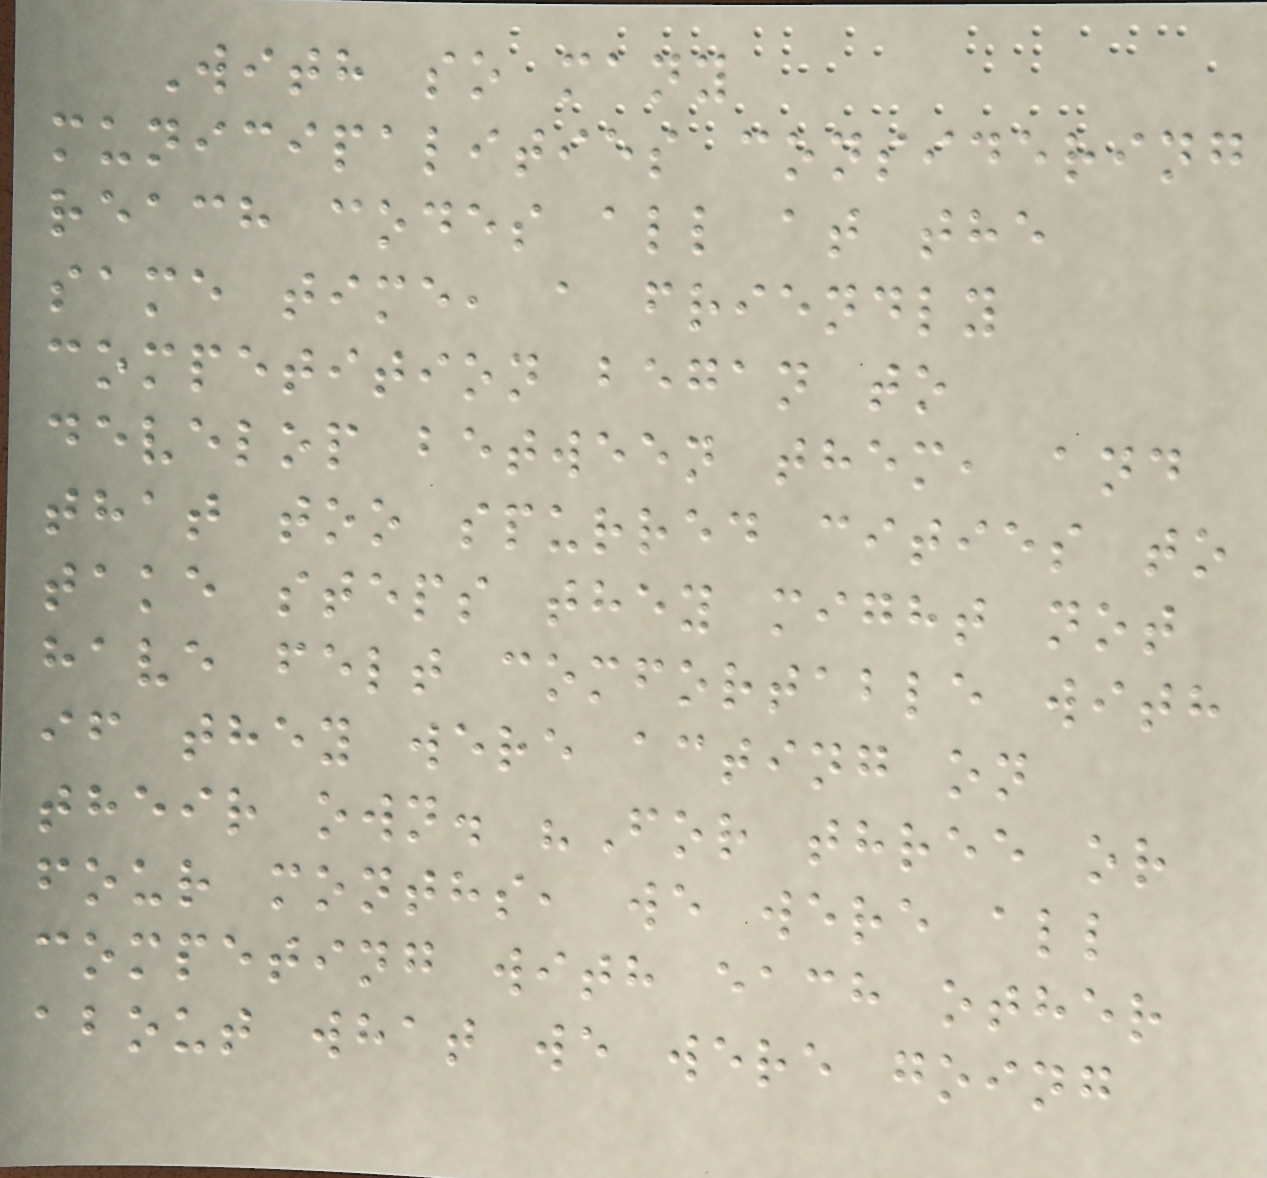With so many
municipalities considering
reach codes all at the
same time, a friendly
competition began to
develop between them, and
that too spurred cities to
take steps they might not
have felt comfortable with
if they were acting on
their own. "For three or
four months, we were all
competing with each other
about what we were going
